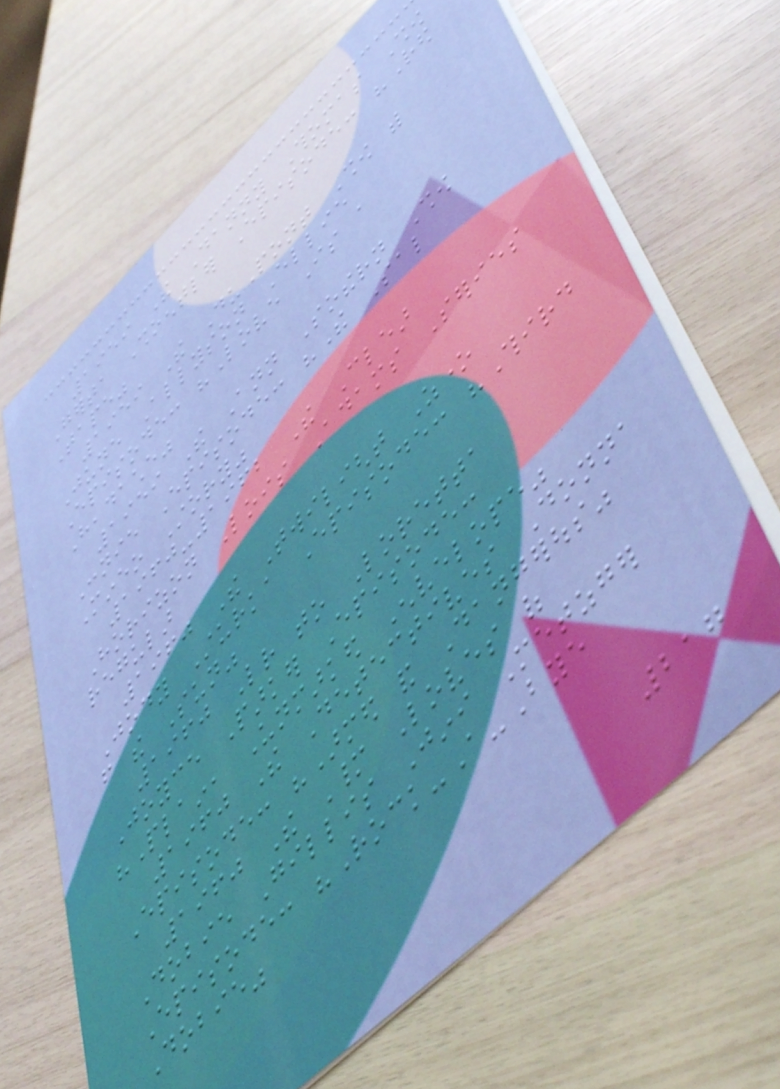1959 The Danny Thomas Show
Gerta Shoentler Episode: "Red
Tape"
1959 The DuPont Show with
June Allyson Ellie
Episode: "Love Is a
Headache"
1959 The Ann Sothern Show
Connie Episode: "The Sal
Mineo Story"
1960-1962 The Clear
Horizon Lois Adams Series
regular
1960 The Twilight Zone
Jody Sturka Episode: "Third
from the Sun"
1960 Letter to Loretta
Joyce Parker Episode:
"Plain, Unmarked Envelope"
1960 The Detectives Donna
Episode: "Armed and Dangerous"
1960 The Many Loves of
Dobie Gillis Jini Metzger
Episode: "Rock-A-Bye
Dobie"
217
